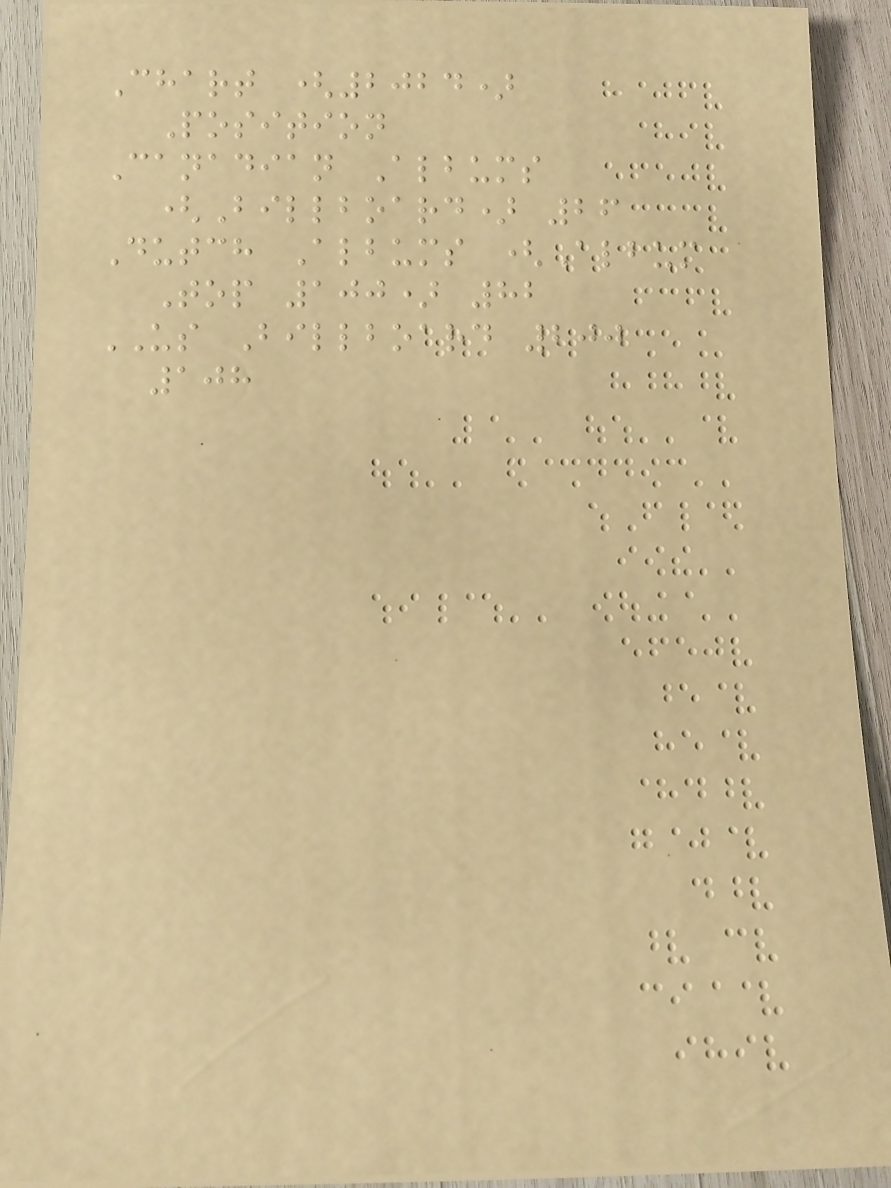Chart (2024)
Position
Canadian Albums
(Billboard) 26
Dutch Albums (Album
Top 100) 82
US Billboard 200
108
